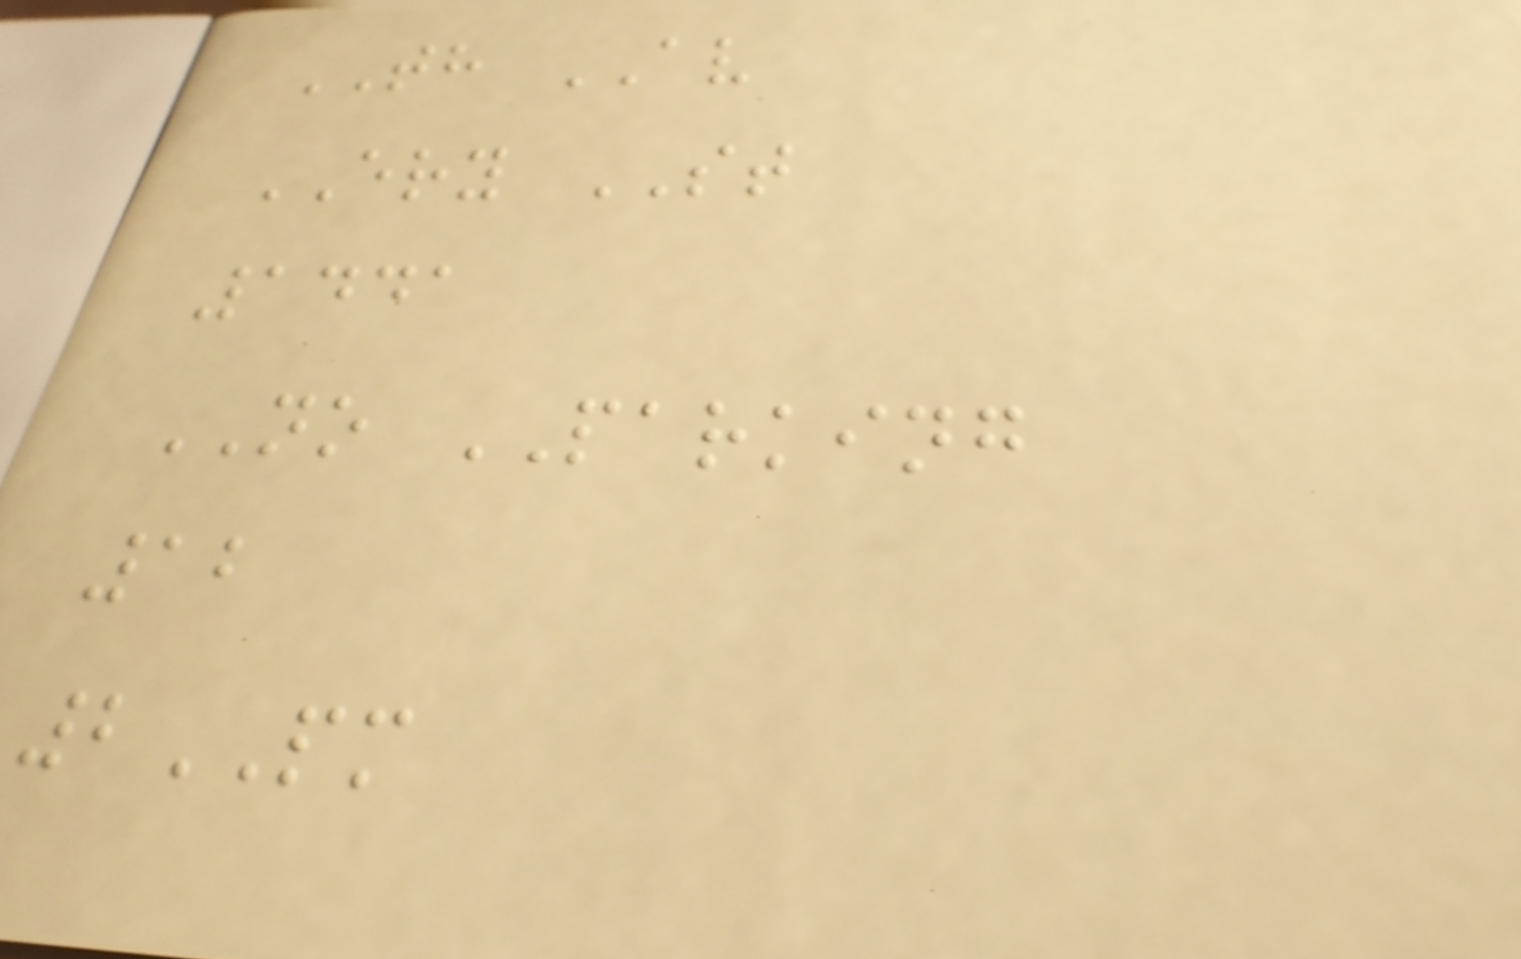TH AV
ERY ST
1441
NO PARKING
12
2PM
